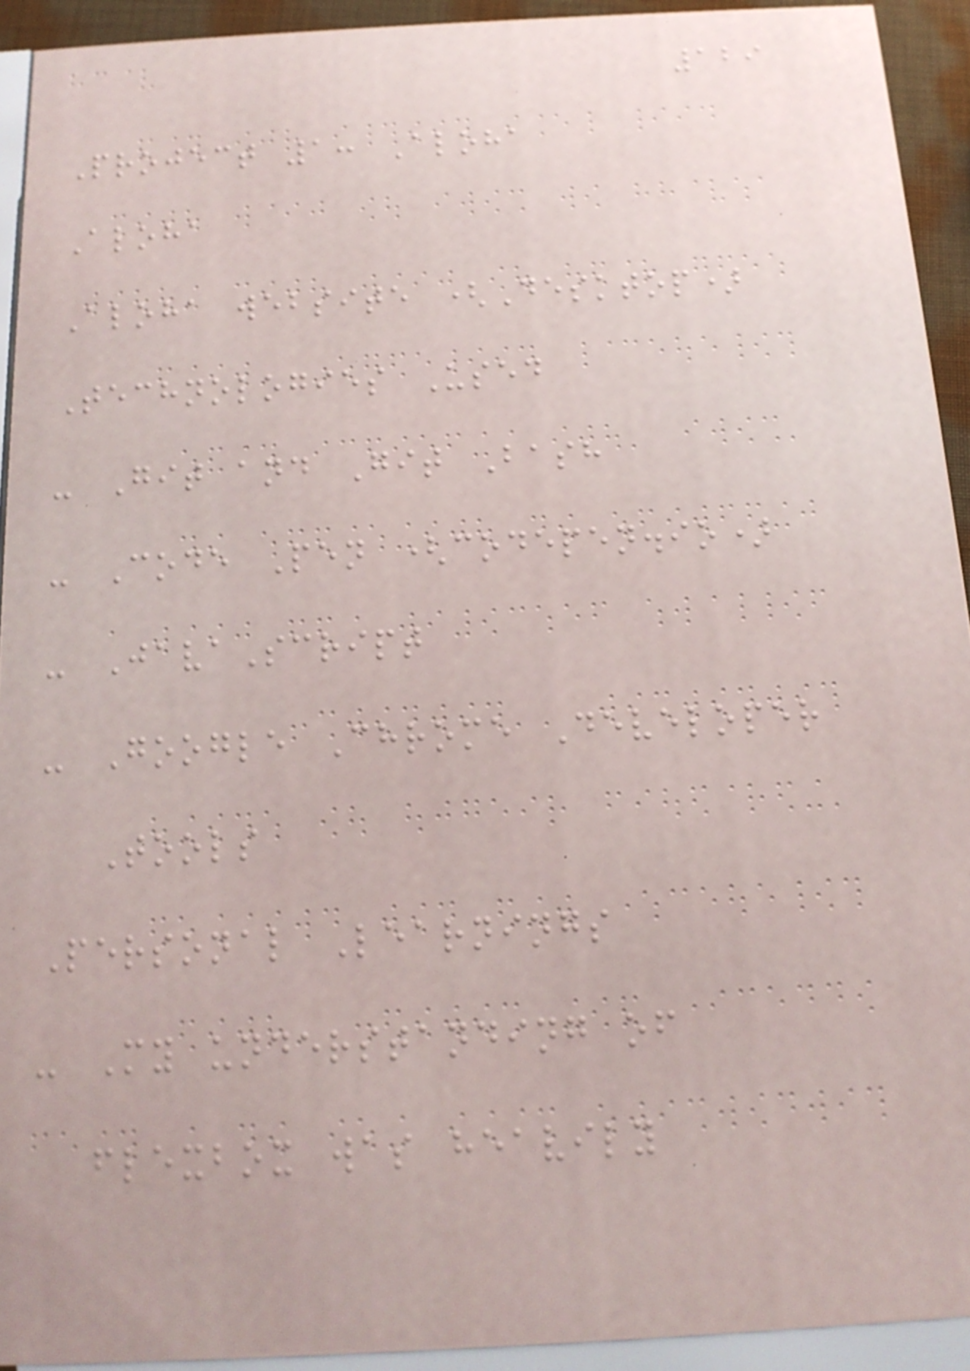129
Project 1: Aloha
Aloha
Aloha website (Desktop)
Technologies Used
- Git and Git Bash
- Code Pen (codepen.io)
- JavaScript
- Google Chrome Developer
Tools
Personal Learnings
- My understanding of
flexbox was heavily
